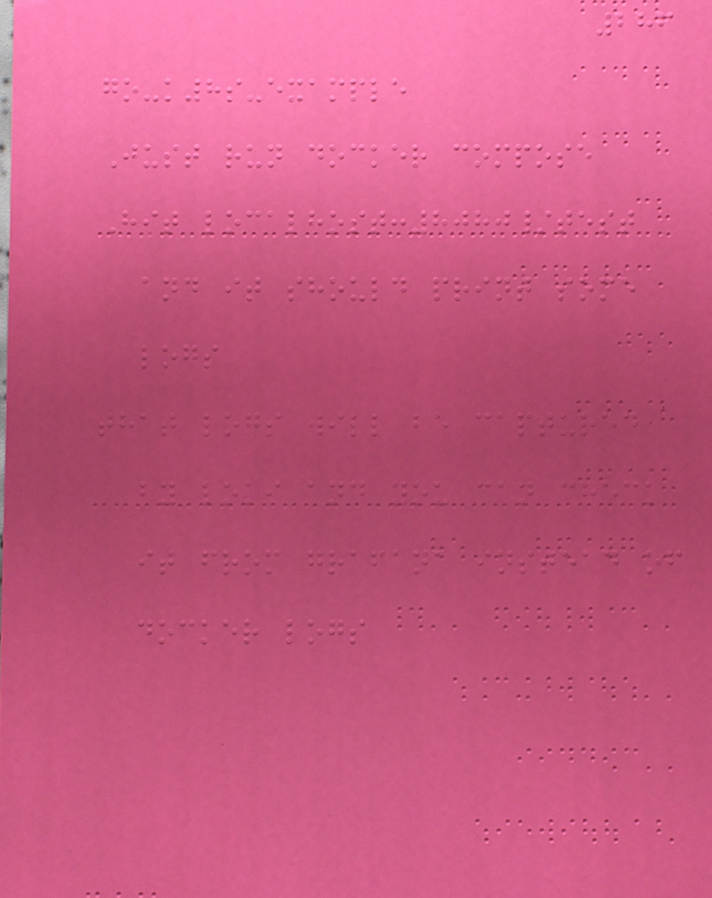286
go-k8s-example
Just run docker compose
Hit localhost:8080/test
and it should print some
logs
that logs will be captured
by loki and you can check
it from grafana instead of
docker logs
